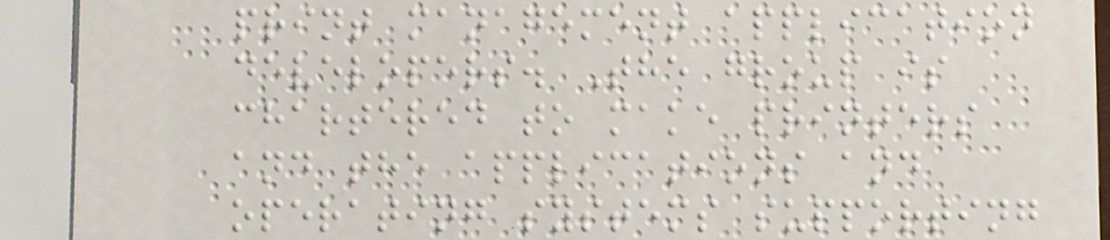print management application
developers. The group is
chartered to make printers
and the applications and
operating systems supporting
